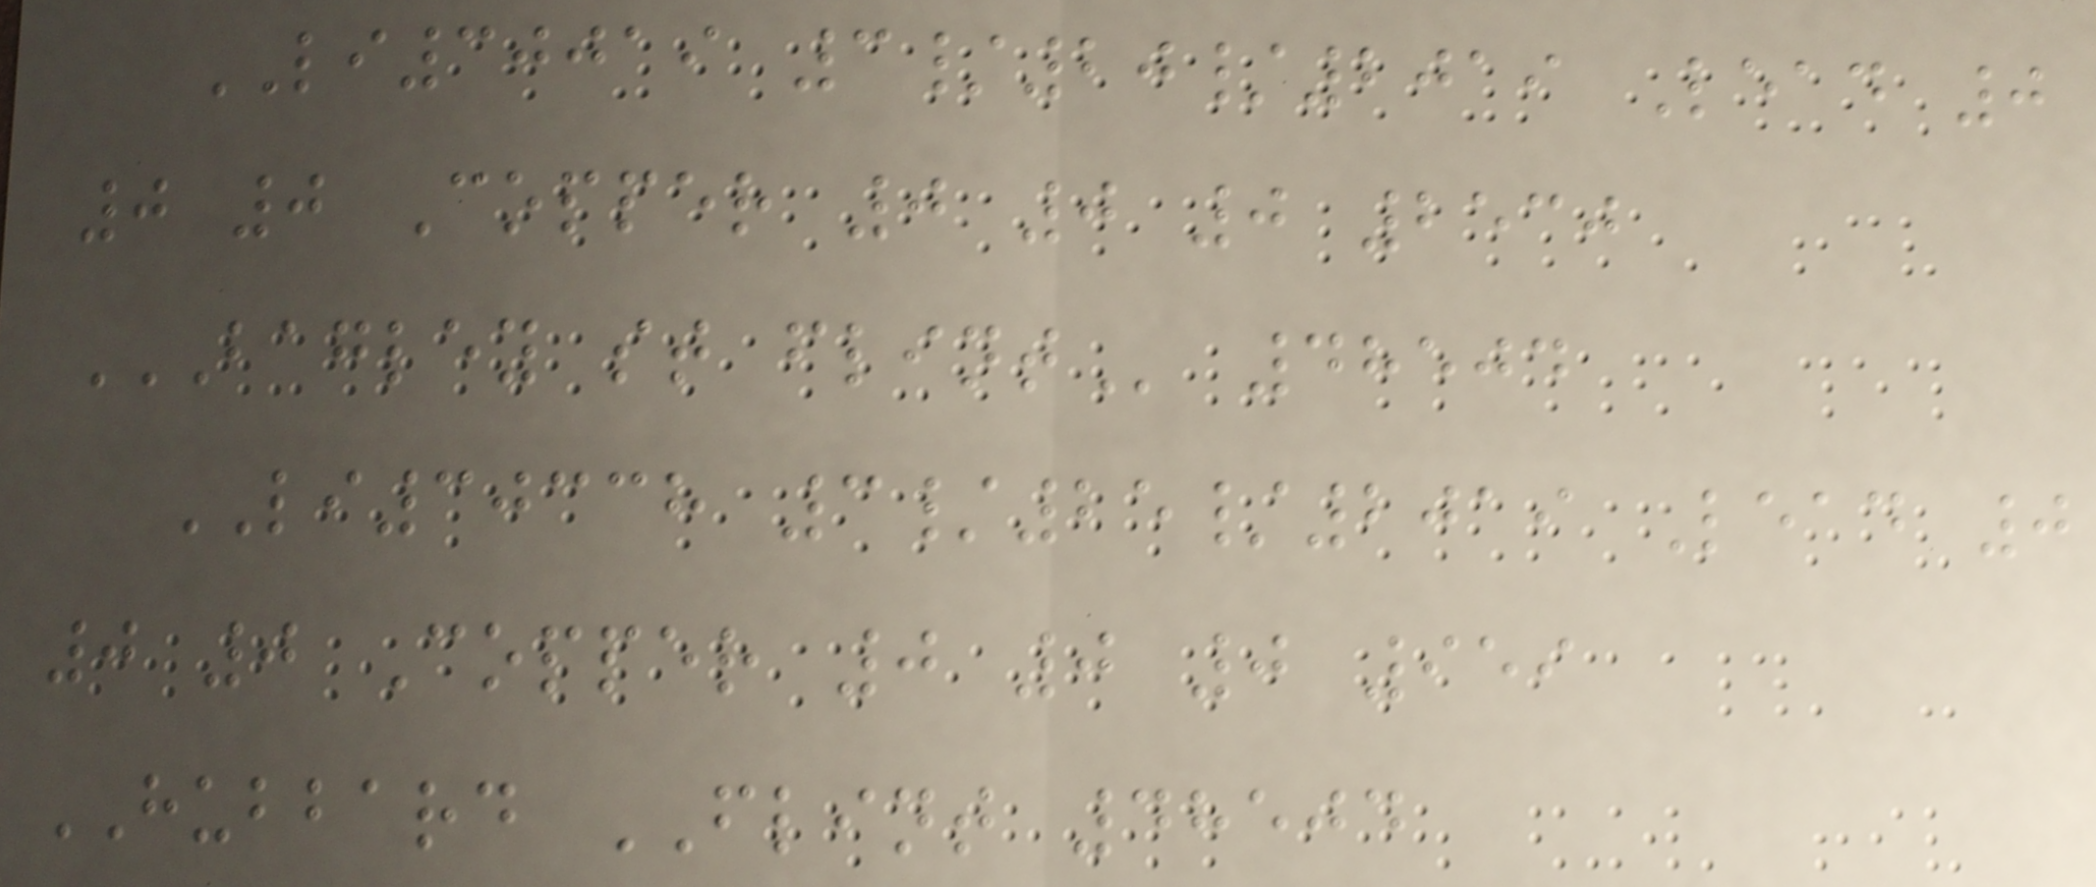LI30019 3/20/2019 Lead 0
0 0 Copper 0 0 0 2530
BAGLEY ST FLINT 48504
LI30338 3/25/2019 Lead 0
0 0 Copper 0 0 0 959
HUBBARD FLINT 48504
